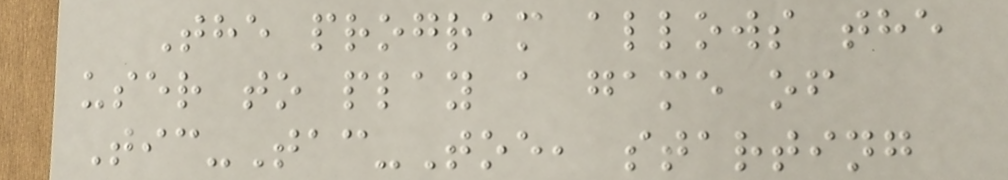The program allows the
user to play a game of
Tic-Tac-Toe, starting
